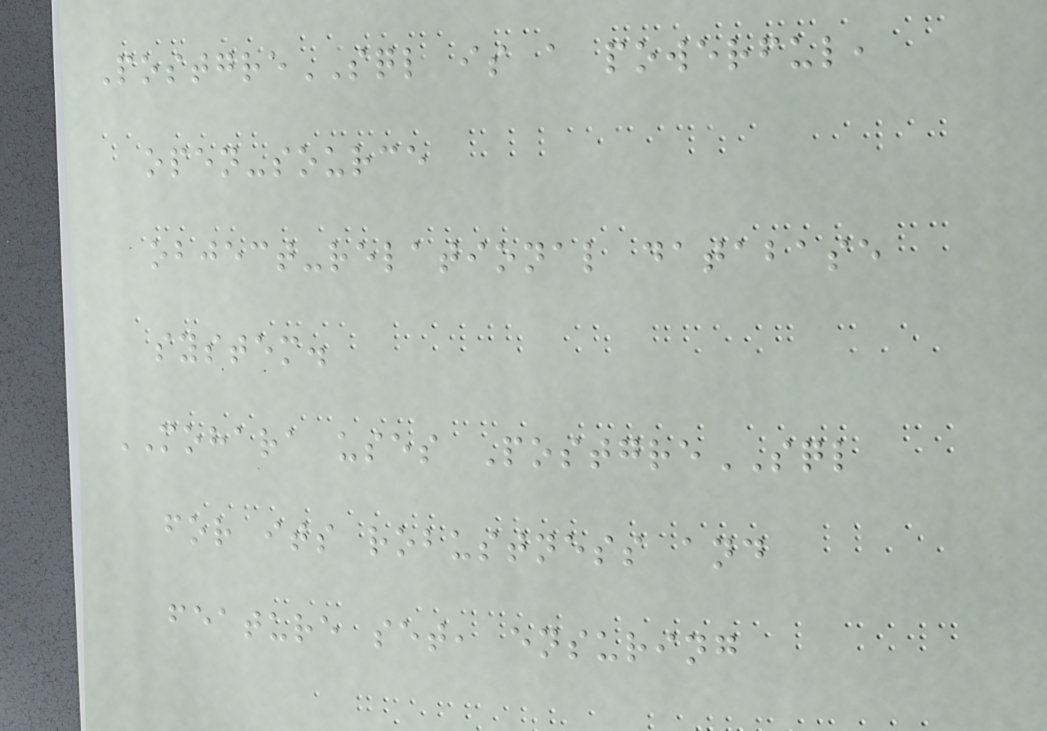PostgreSQL is a powerful,
open-source
object-relational database
system.
MOHARA uses PostgreSQL
for its robustness and
feature set, ensuring
